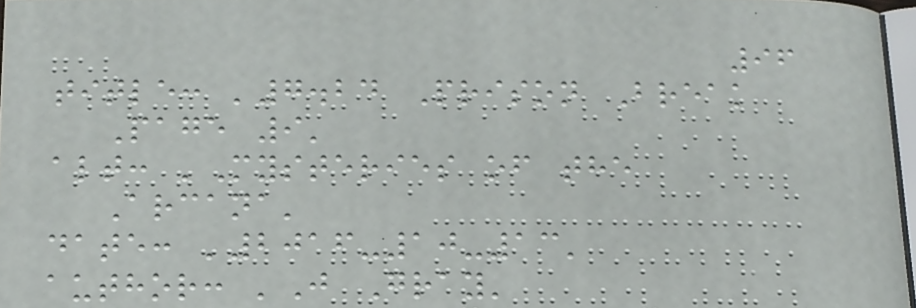96
title: '7.24 Prison Break
Page 9'
alt: 'Mysteries of the
Arcana'
date: '2016-10-13'
author: 'J Gray'
